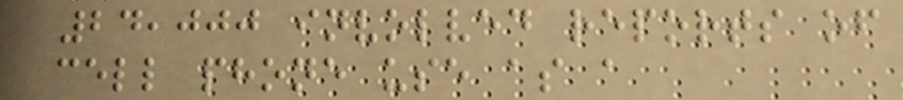24,000 involved reports of
cell phone use as a
